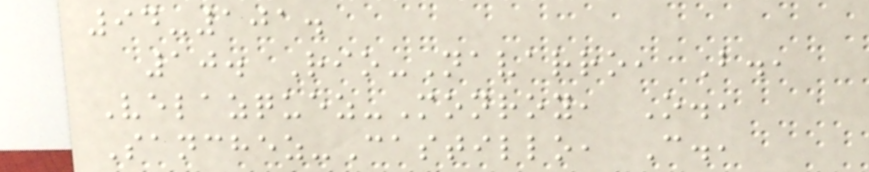94-101.
10. Rio-Navarro, B.,
Velazquez-Monroy, O.,
Sanchez-Castillo, C.,
